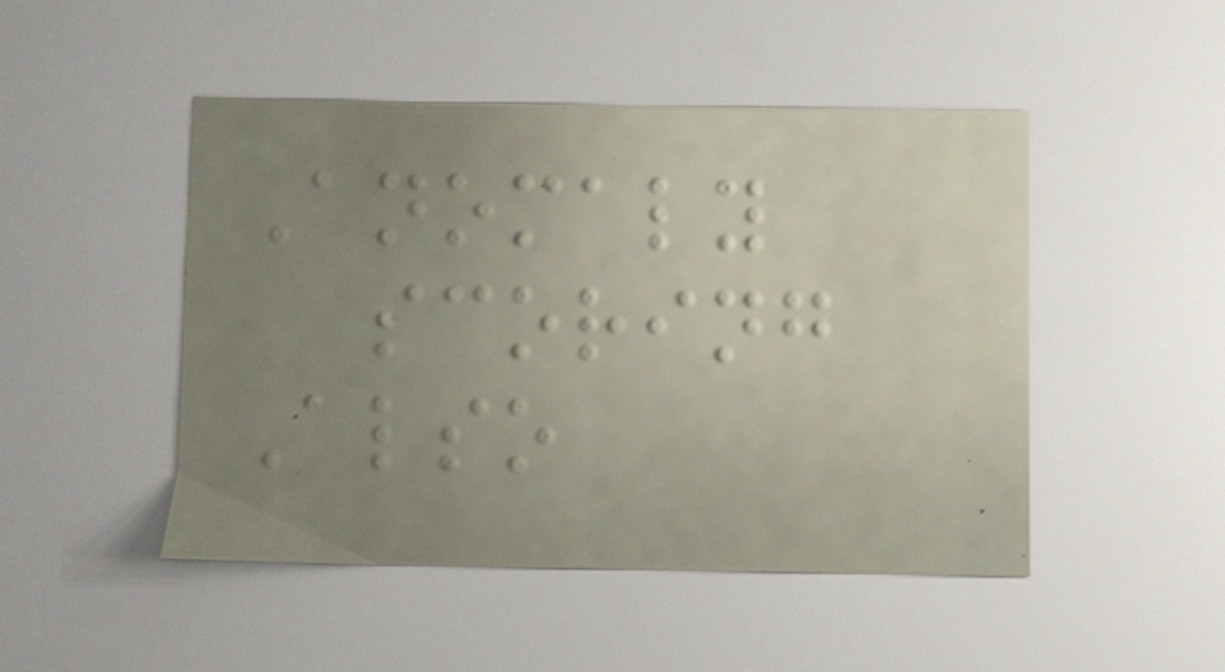Anomaly
scoring
Also
